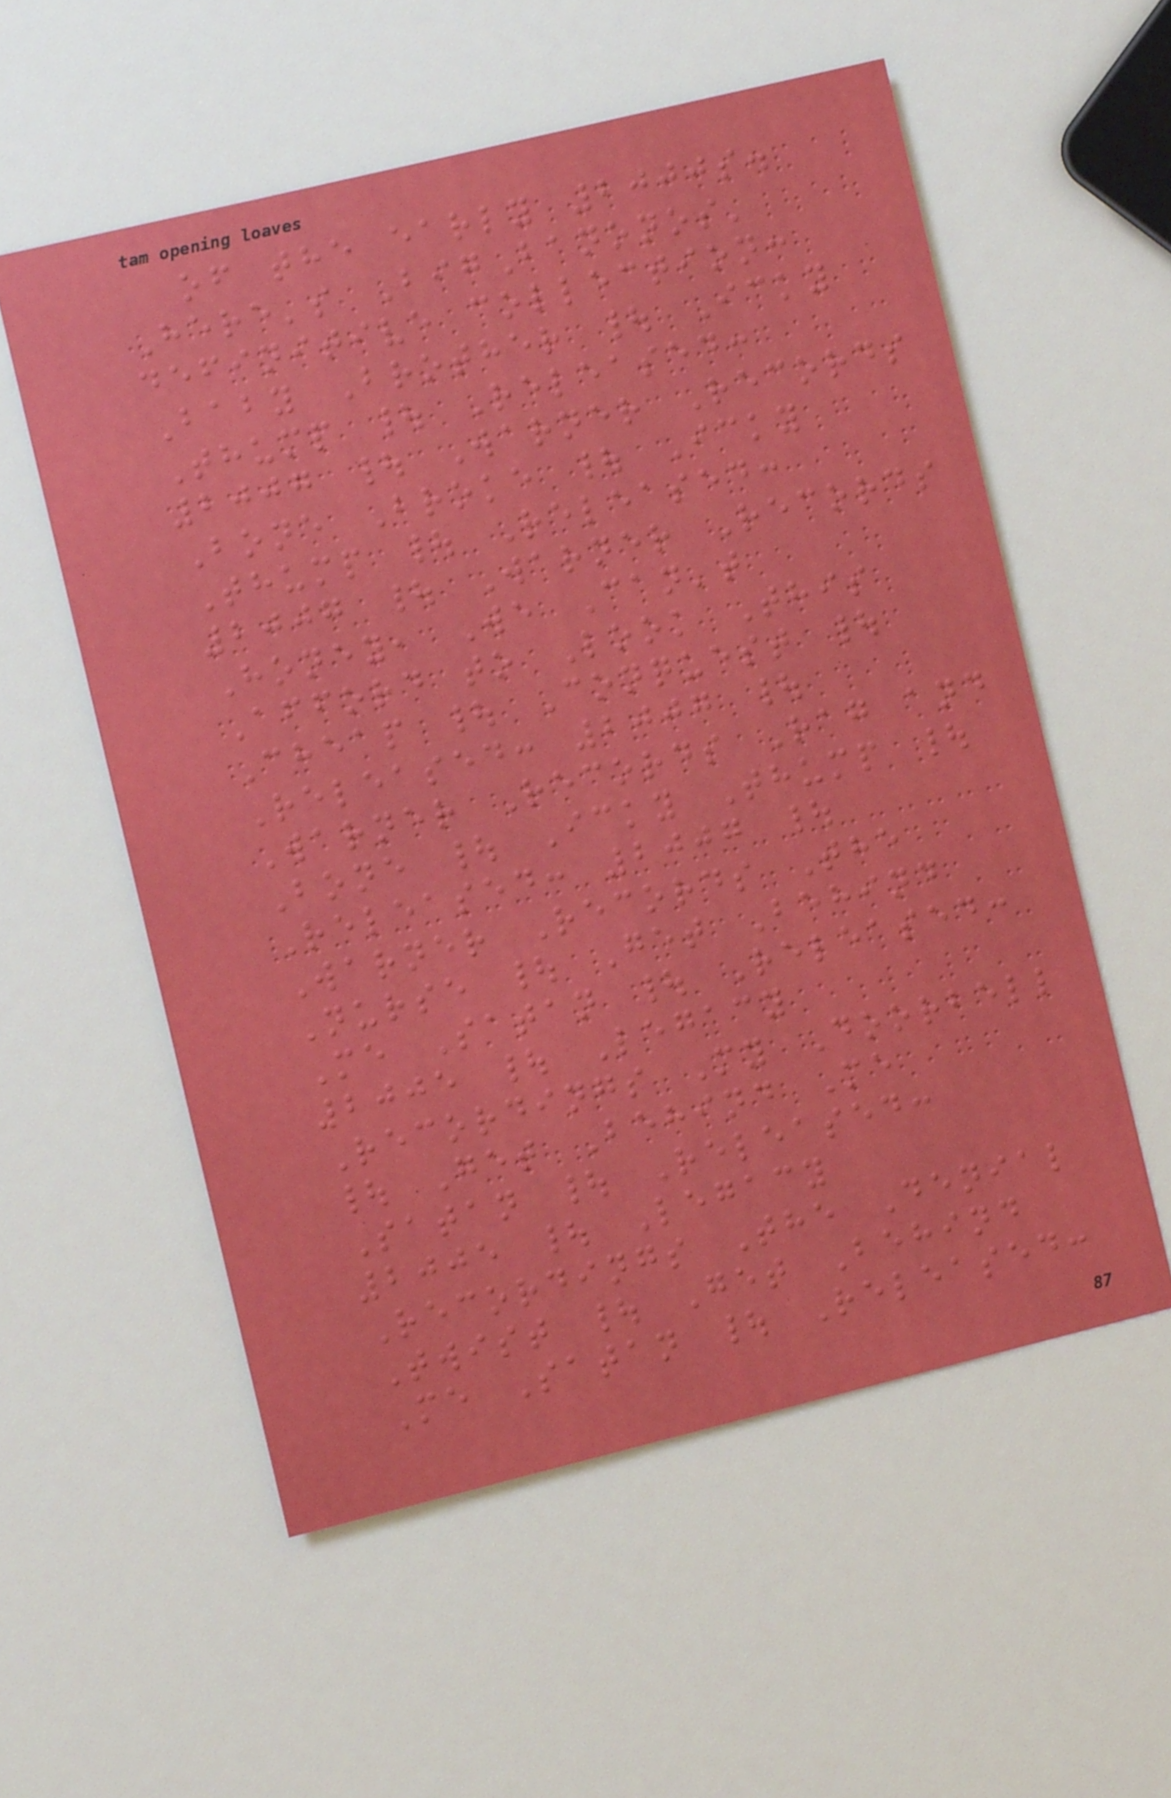of the early 2000s.
Here's BigBanonos'
definitive collection:
Baby Brother | Icky
Thump | Released:
2007 | Warner Records
Bone Broke | Icky
Thump | Released:
2007 | Warner Records
Honey, We Can't
Afford to Look This
Cheap | Conquest |
Released: 2007 |
Warner Records Rag and
Bone | Icky Thump |
Released: 2007 |
Warner Records The
Nurse | Get Behind
Me Satan | Released:
2005 | Legacy
Recordings My Doorbell
| Get Behind Me
Satan | Released:
2005 | Legacy
Recordings The Denial
Twist | Get Behind
Me Satan | Released:
